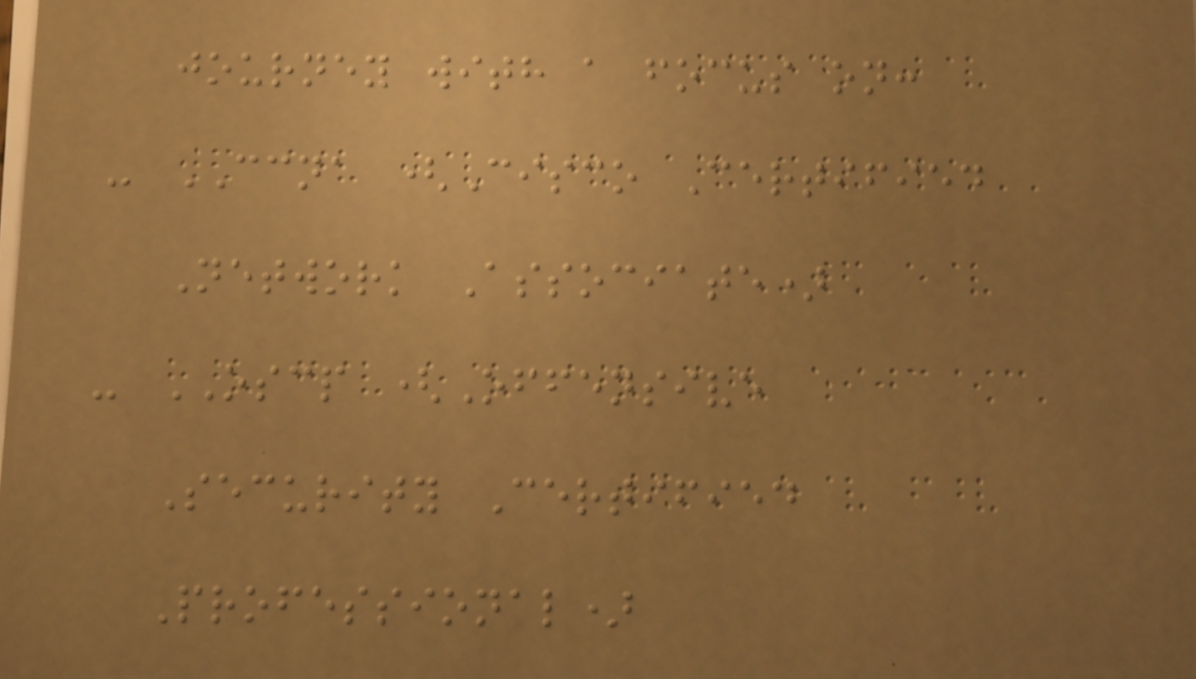journey with a focus on:
- CCNA (Cisco Certified
Network Associate)
- OSCP (Offensive
Security Certified
Professional)
